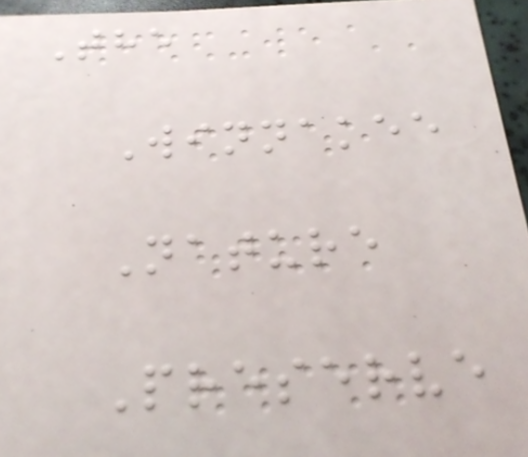The
Winnakee
Nature
Preserve
